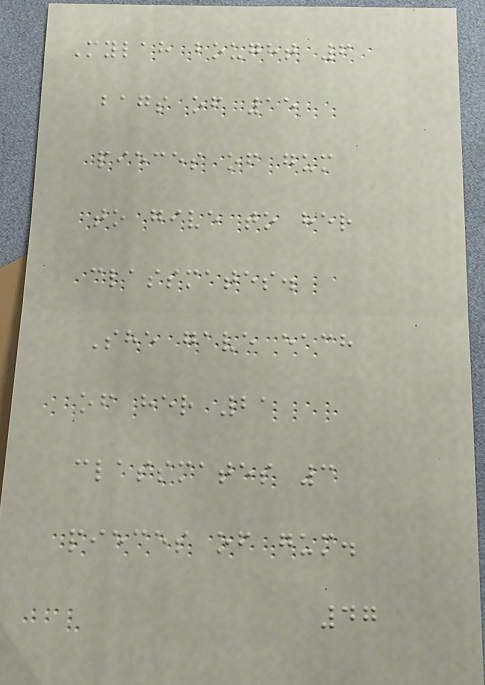Mylah bought 6
bags of 15
pieces of gum
to give to her
classmates.
She gave each
of her 21
classmates 3
pieces of gum.
47
